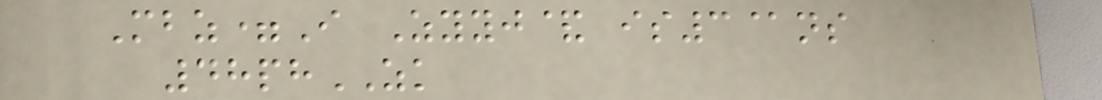Mbz=I Zyyj& is3@ns
48phZK
